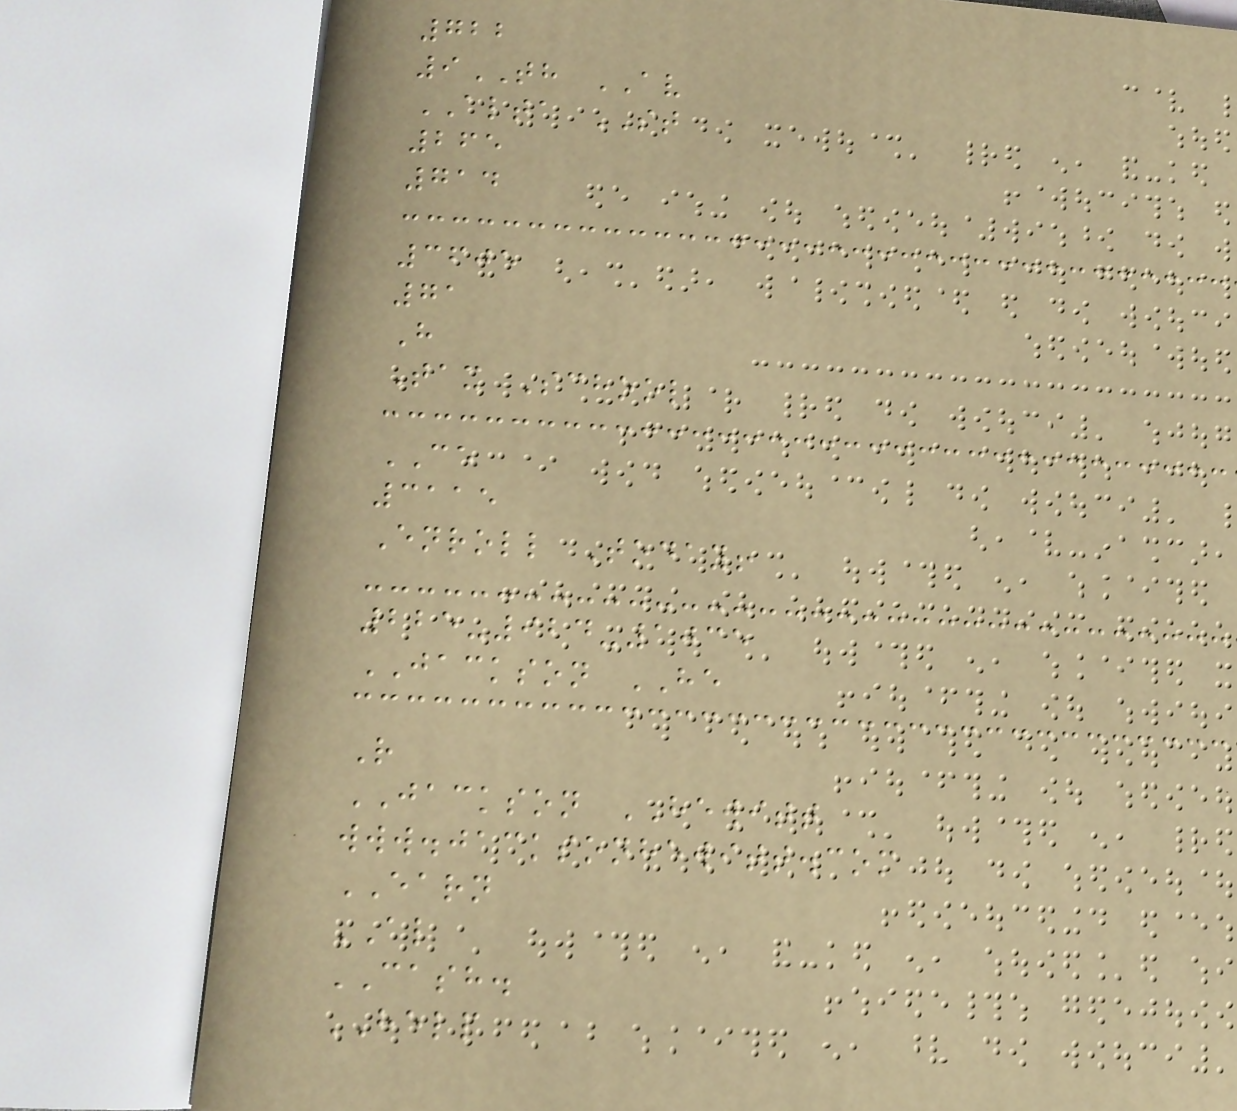722
9TH AV
ALTA ST
265
714
3605
71
H
Tax School
CE
3115
Enroll Today!
225-924-1035
JACKSON HE
R
JACKSON HEWITT
www.jacksonhewitt.com
EARN
AL
CASH.
HELP
